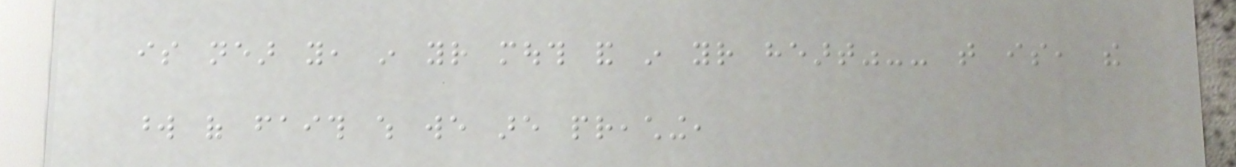is near you, in your mouth and in your heart"-- that is, the
word of faith which we are preaching,
